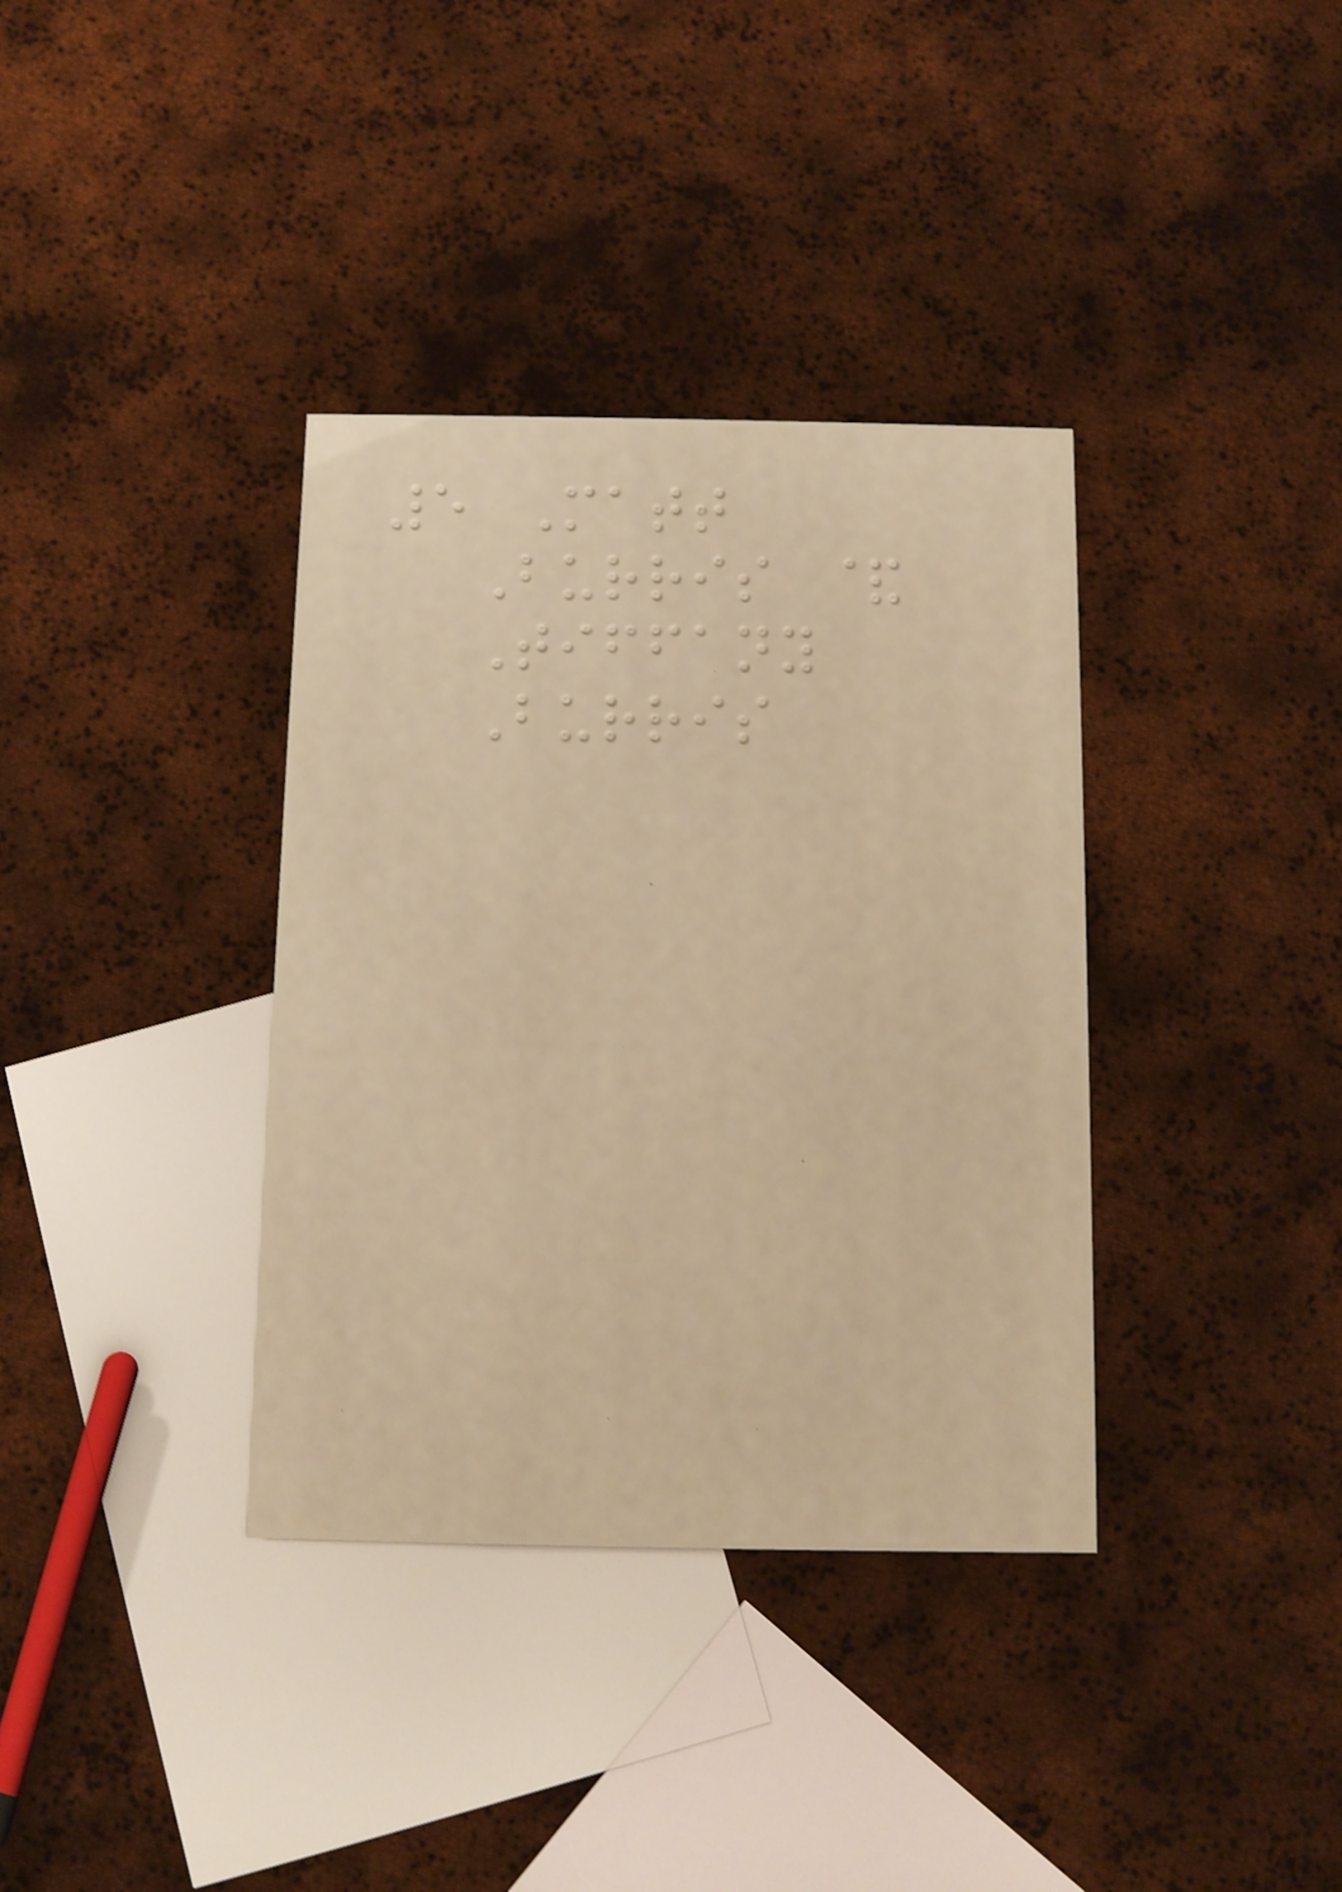5 Matt
Burris &
Tiffany
Burris
